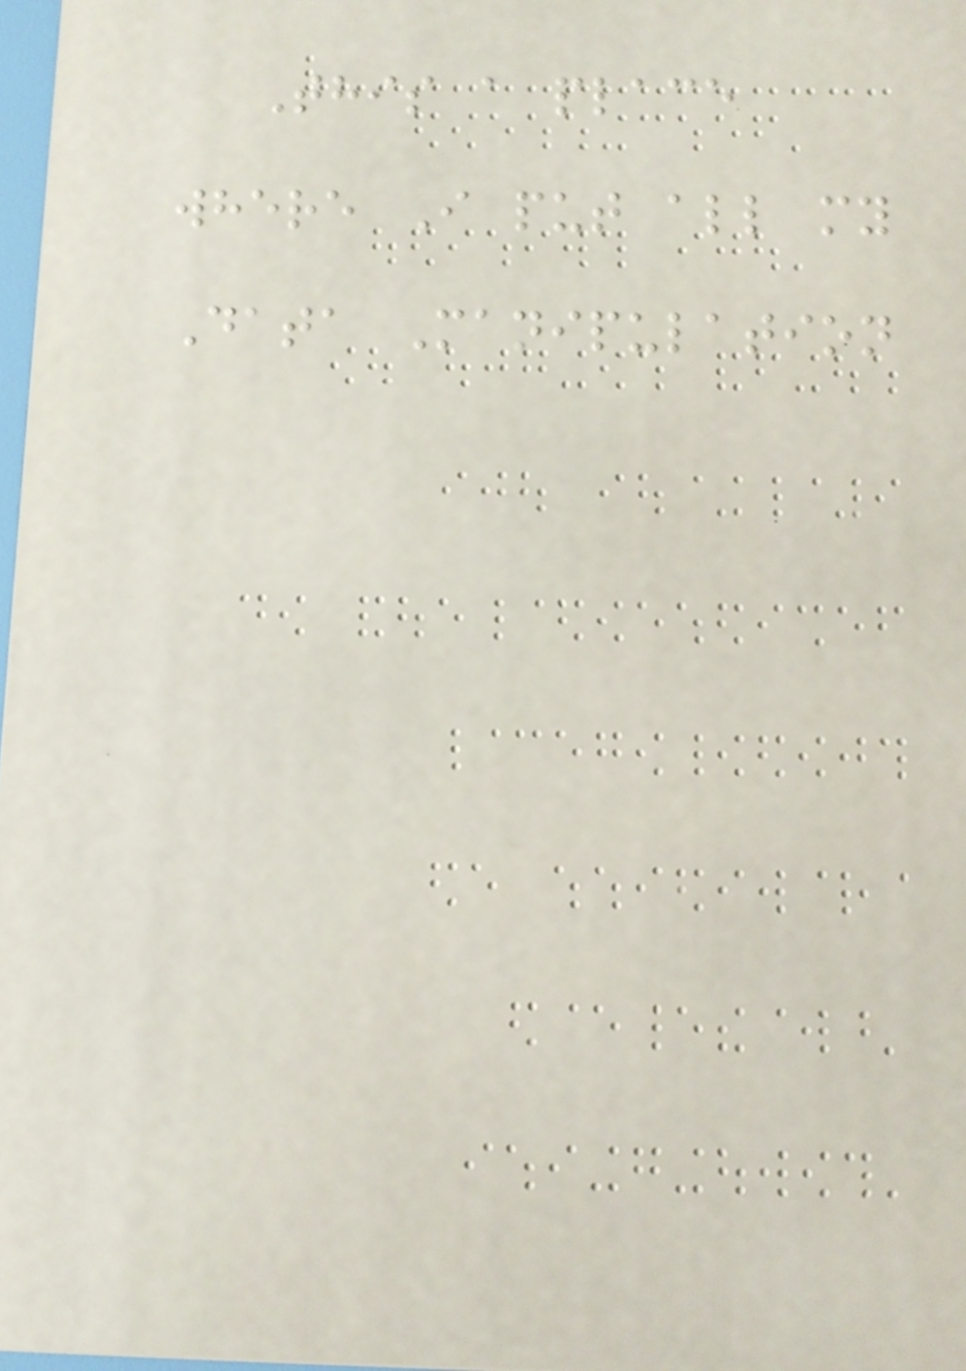This a place
where I put all my
Data Manipulation
